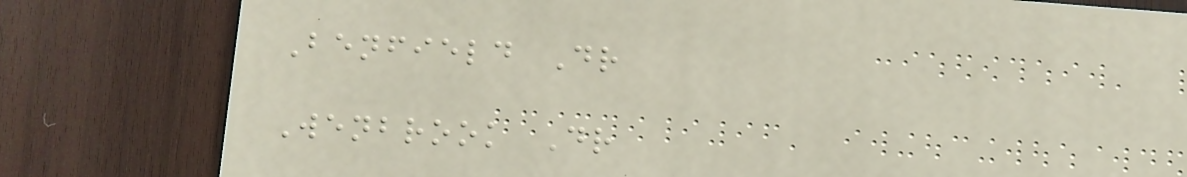Benfield Dr
Wenbrook Dr
